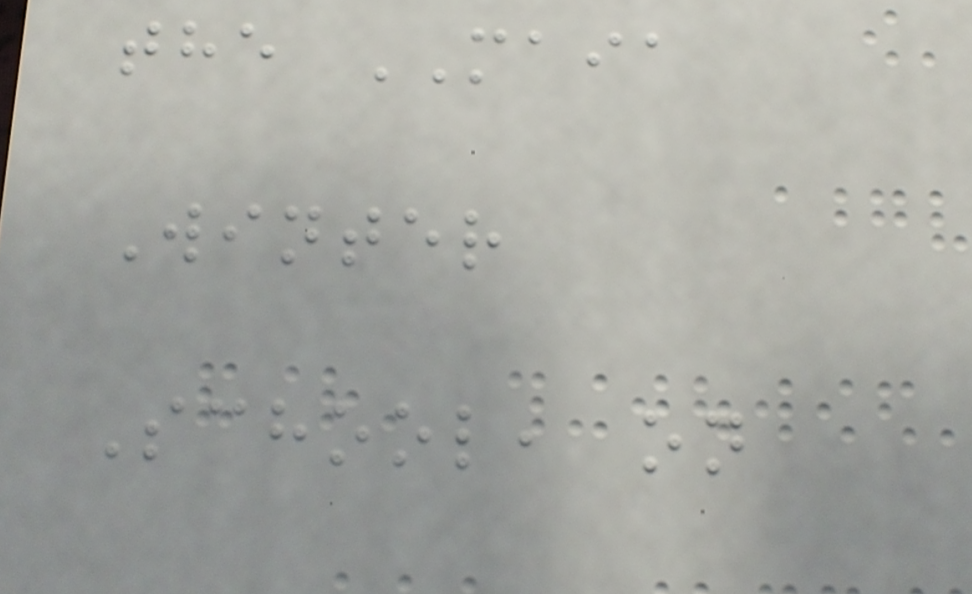the MAIA
Winter
School, on
